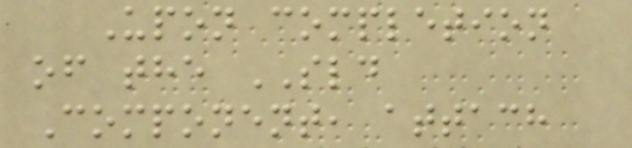Upon completion
of the SLD
Component, attach
